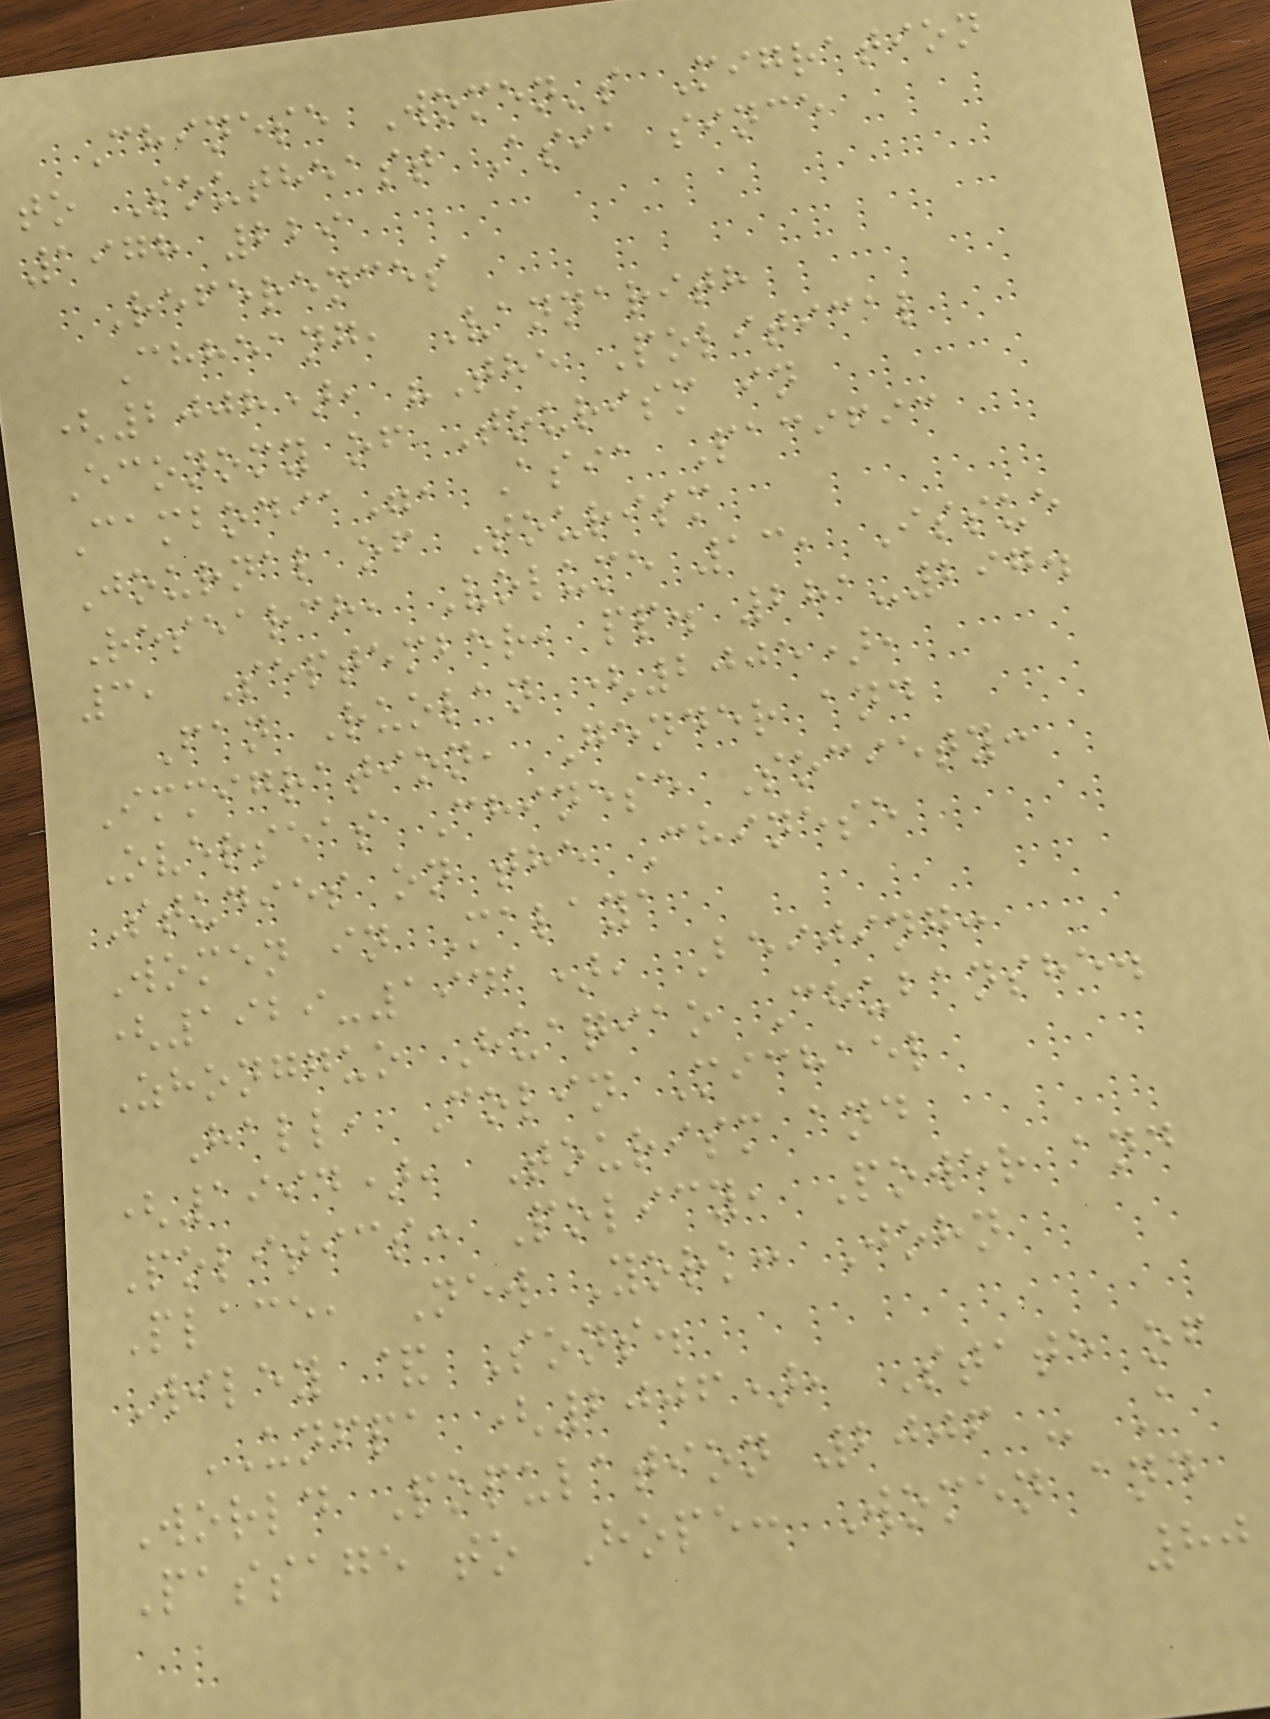Chinese Women's Migration
to Southeast Asia since
1978 229
References
Chheang, Vannarith
(2008), "The Political
Economy of Tourism in
Cambodia", Asia Pacific
Journal of Tourism
Research, Volume 13, Issue
3, September, pp. 281-297.
Fan Ruolan (2005),
Immigration, Gender and
Overseas Chinese Society:
Studies on the Chinese
Women in Malaya
(1929-1941), Beijing:
Zhongguo Huaqiao Chubanshe.
Hall, Colin Michael
(1994), Tourism and
Politics: Policy, Power and
Place, New York: John
Wiley & Sons.
UNFPA (2006), State of
World Population 2006 - A
Passage to Hope: Women and
80
